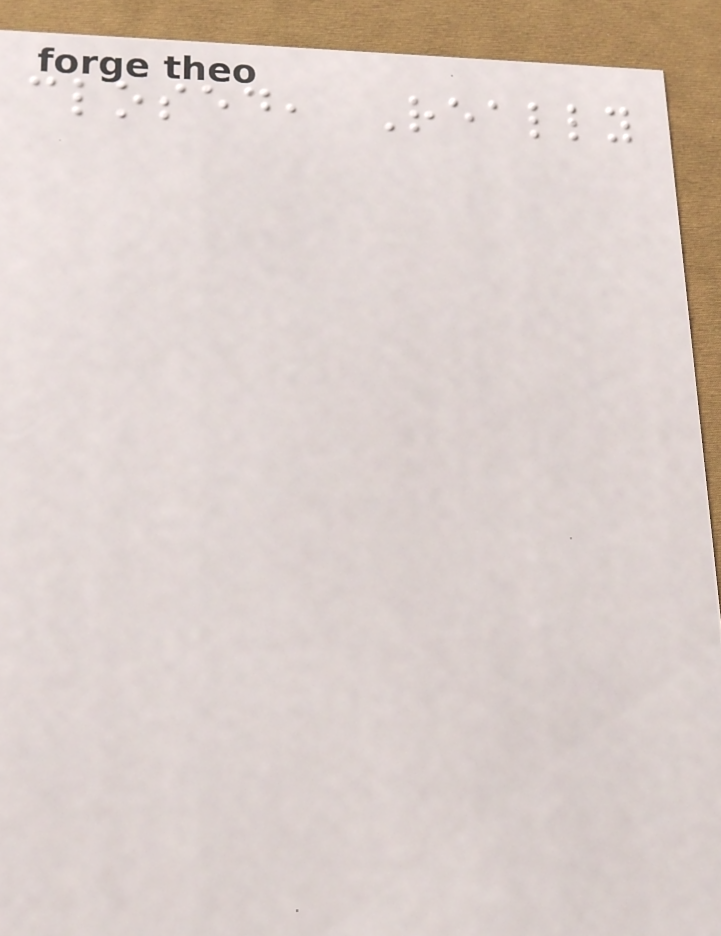closed, Really
